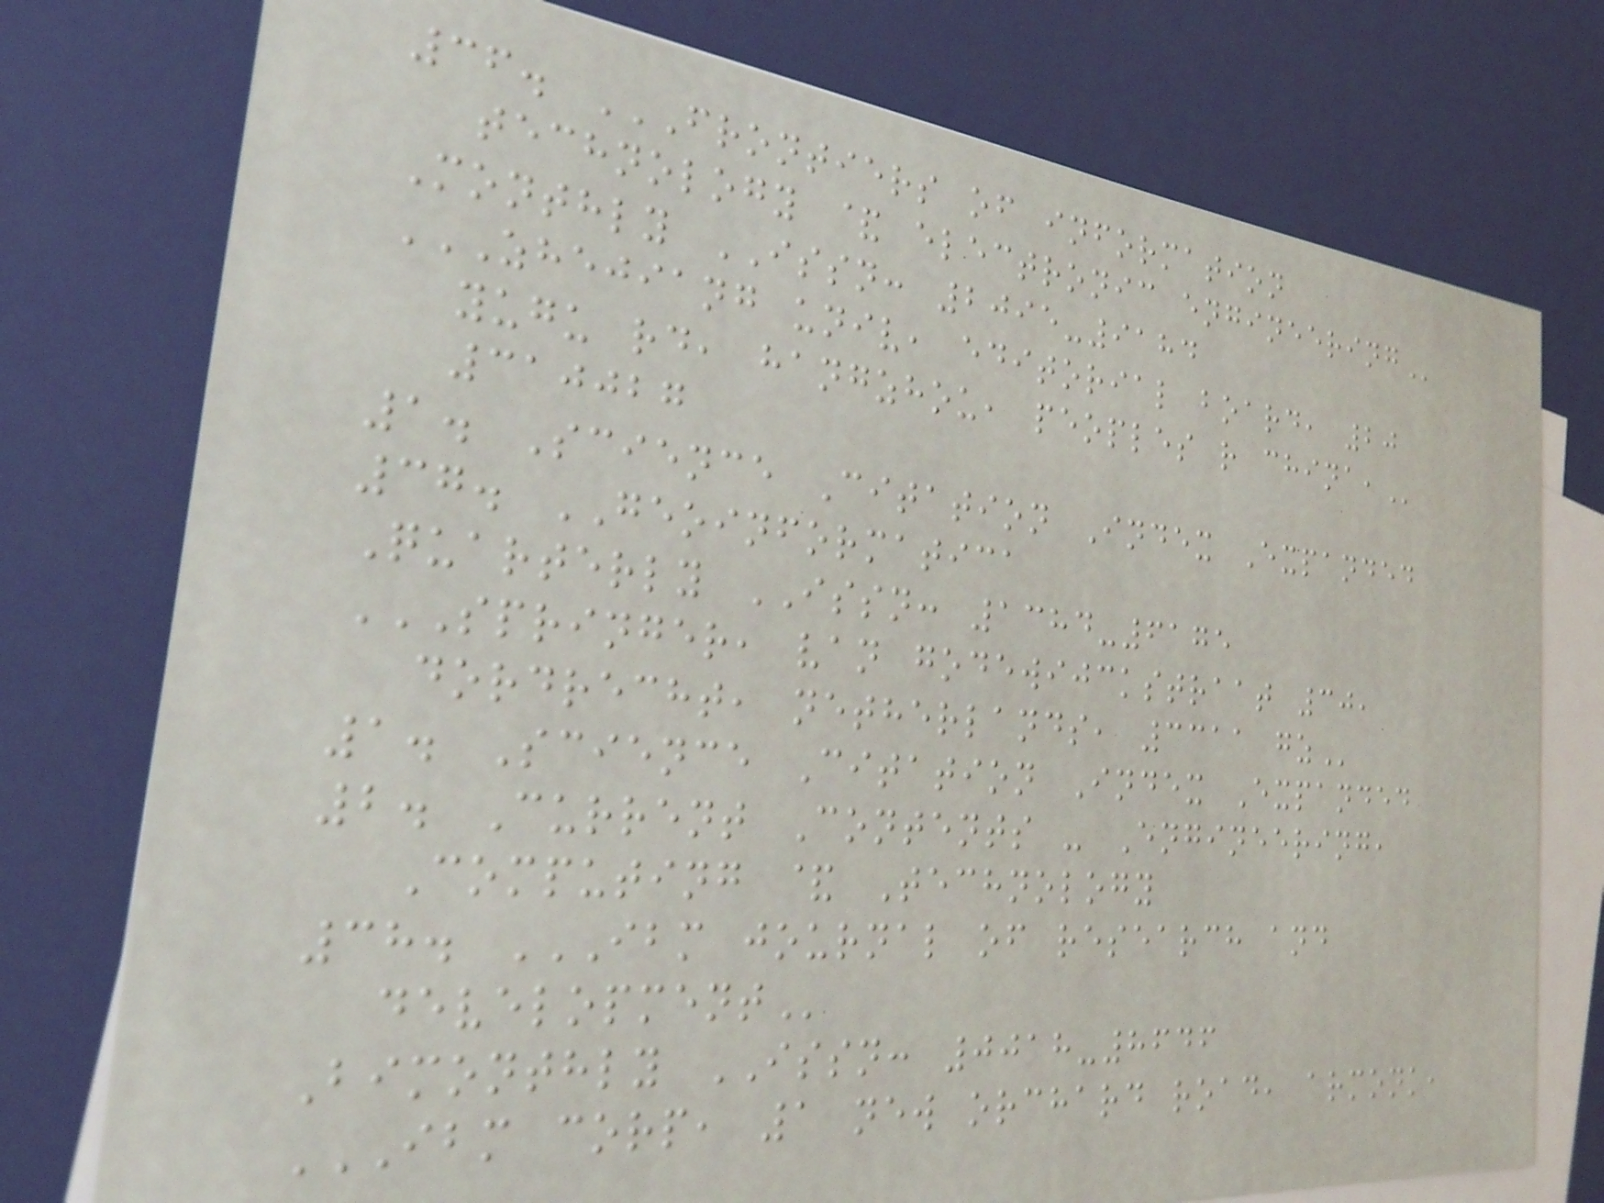36. FRONTIERS OF INFORMATION
TECHNOLOGY & ELECTRONIC ENGINEERING
Monthly ISSN: 2095-9184
ZHEJIANG UNIV, EDITORIAL BOARD, 20
YUGU RD, HANGZHOU, PEOPLES R CHINA,
310027
1. Science Citation Index Expanded
37. GEOINFORMATICA
Quarterly ISSN: 1384-6175
SPRINGER, VAN GODEWIJCKSTRAAT 30,
DORDRECHT, NETHERLANDS, 3311 GZ
1. Science Citation Index Expanded
2. Current Contents - Engineering,
Computing & Technology
38. IBM JOURNAL OF RESEARCH AND
DEVELOPMENT
Bimonthly ISSN: 0018-8646
IBM CORP, 1 NEW ORCHARD ROAD, ARMONK,
